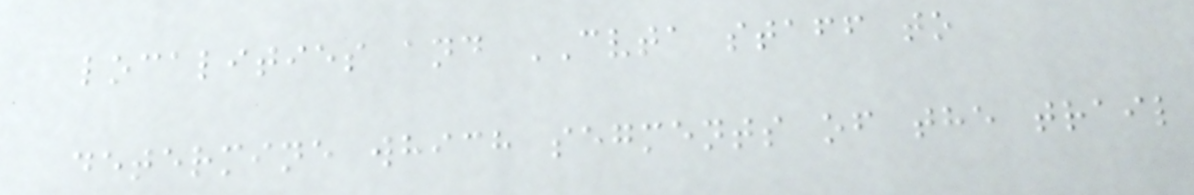localities and CVTA staff to
determine which segments of the trail
